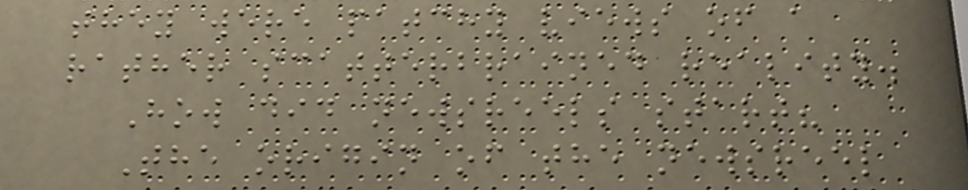they were patchy views of a
rather scatterbrained reality.
How did newsreels start?
The origin of the newsreel
